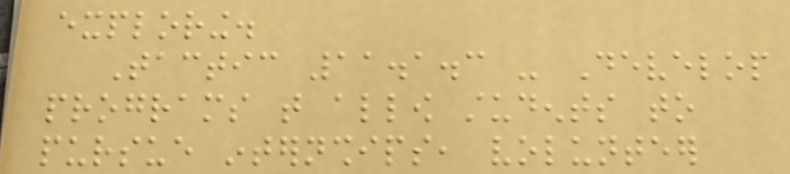exploring.
Tactic 11.1.3 - Develop
programs that allow students to
pursue internships, volunteer
